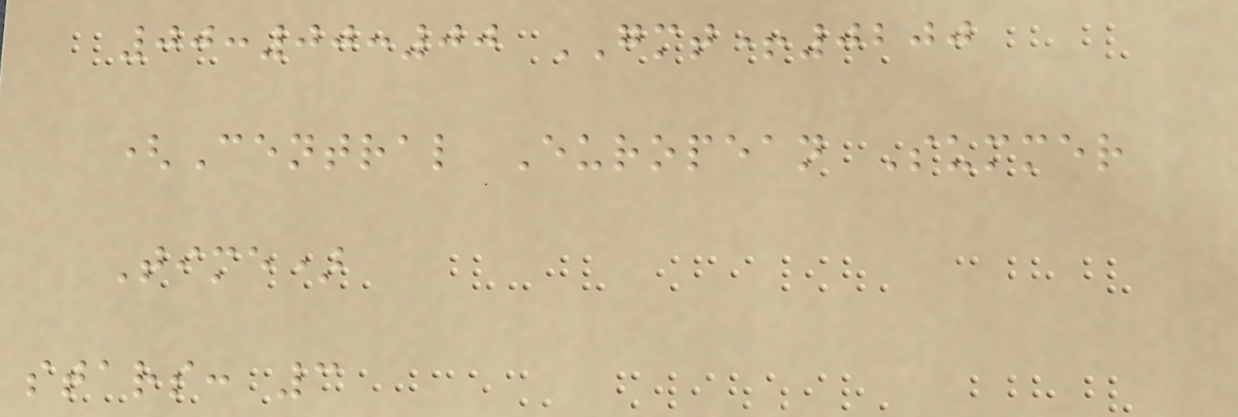00:00:00 GMT+0200
(Central European Summer
Time)
stars: 3
